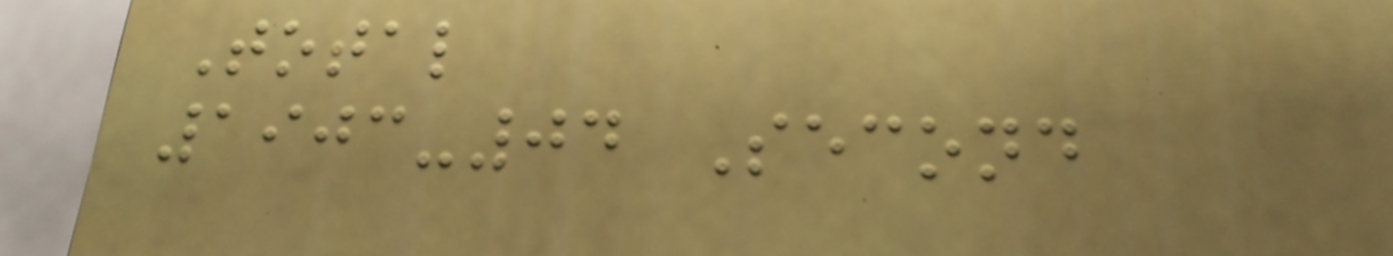Total
1903-04 Second
